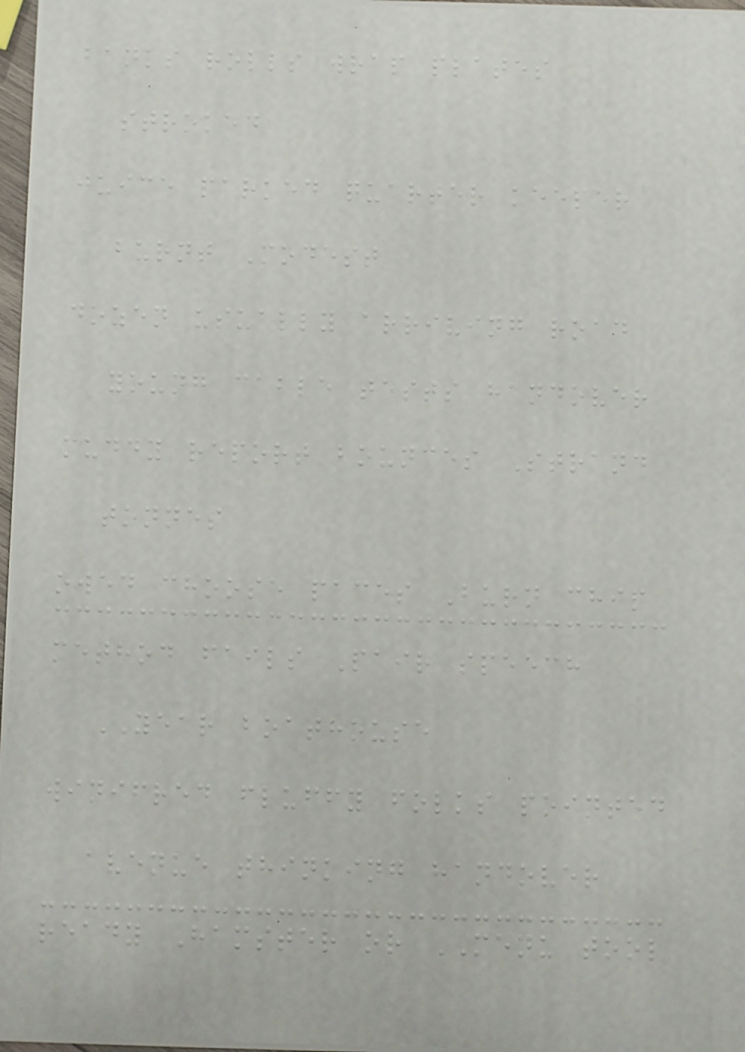banks rolls wrap plates
stroked
juice parked quarter keeper
burnt Modest
dozen usually arriving road
young cable tests handover
muddy report bounces Strand
tonnes
owed choose paces Burn chip
method fails Pair speech
YEAR boathouse
winifred fluffy folks pointed
avenue thinking handover
ready Hamster or MENU tool
